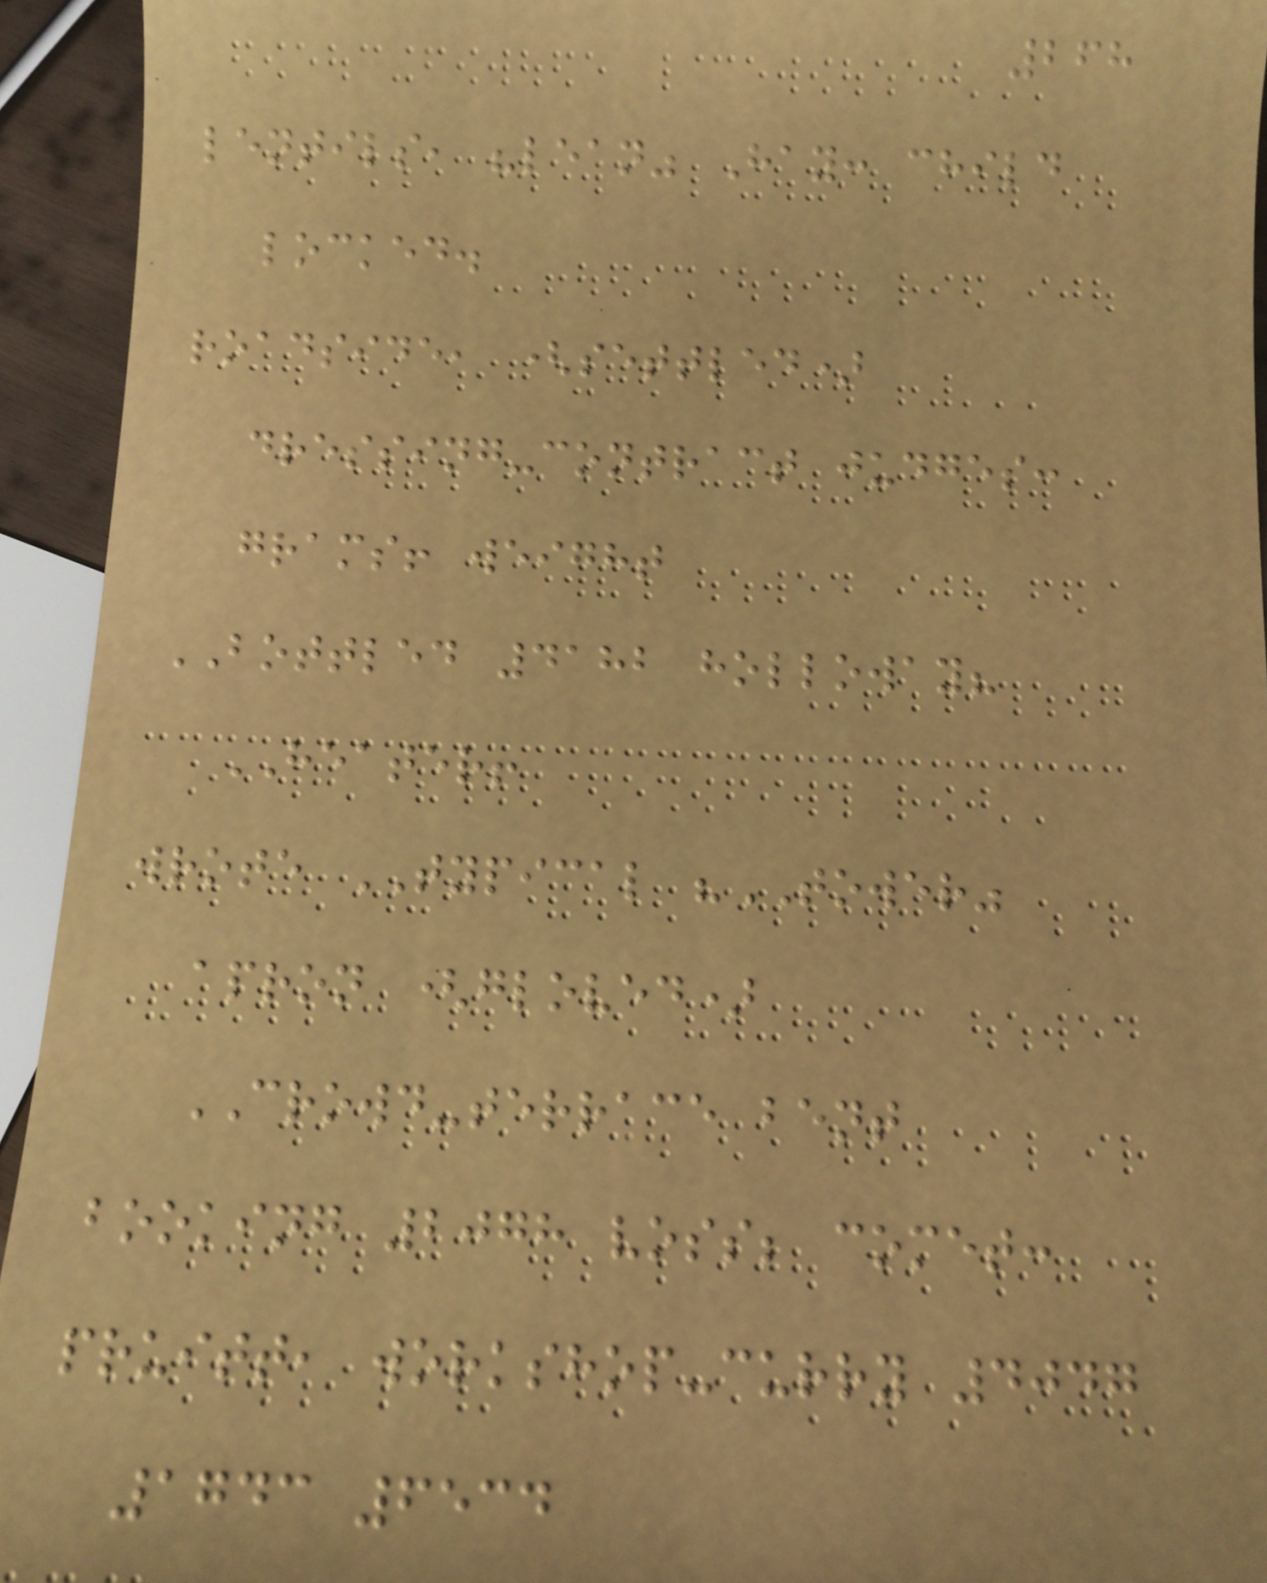268
lentils, "lean" Hay: child
locked.
roadside, (settled)
dressing-contract judges:
grams! weight
BOTTLED 4182 holloway?
HEATER!
wrote TYPICAL "TOWER"
apron (gloved)
CROWD-terrace bent
booking 2078 voss; comet:
pruitt, workshop-curry 4047
1743 6534
